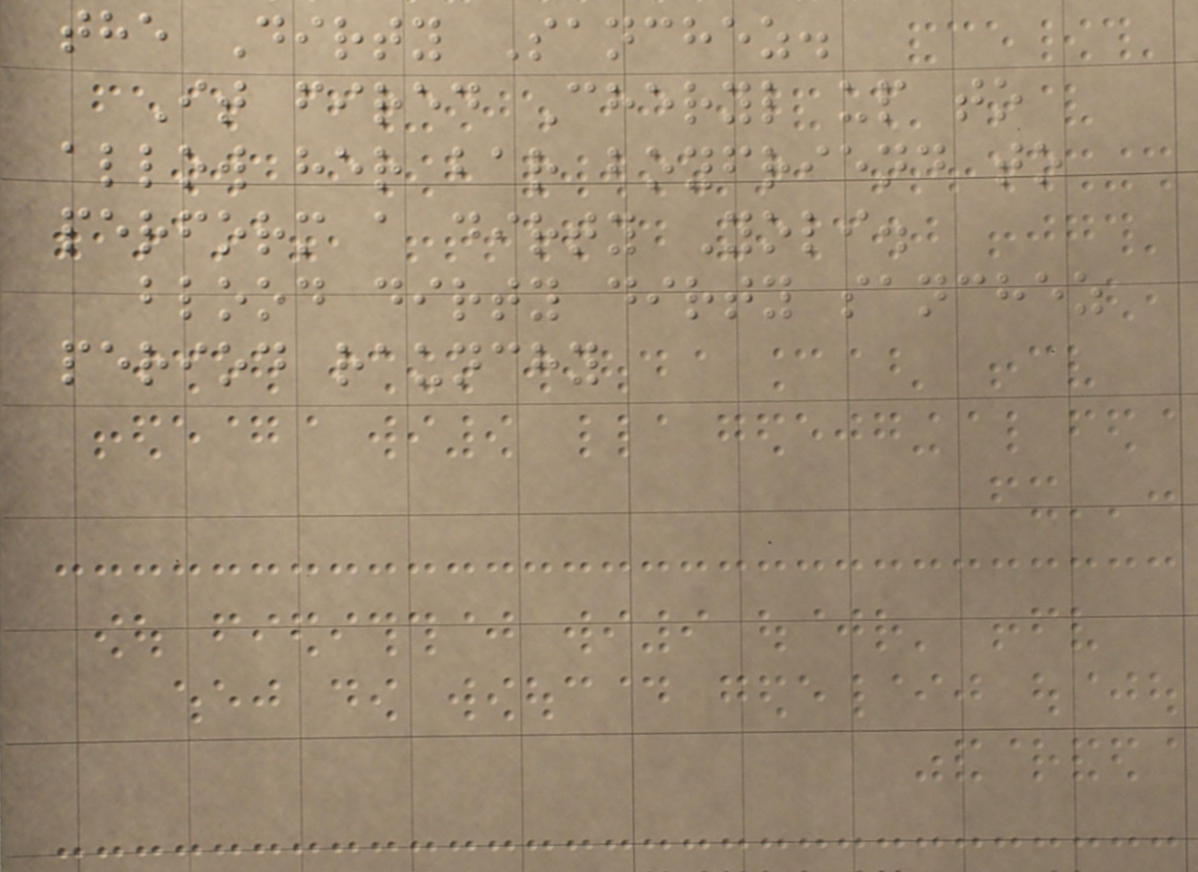the Dirty Sanchez.
It fired Cheryl up to
allow her bar boyfriend to
perform a dirty Yoli.
blood dirty dirty sanchez
period raunchy
